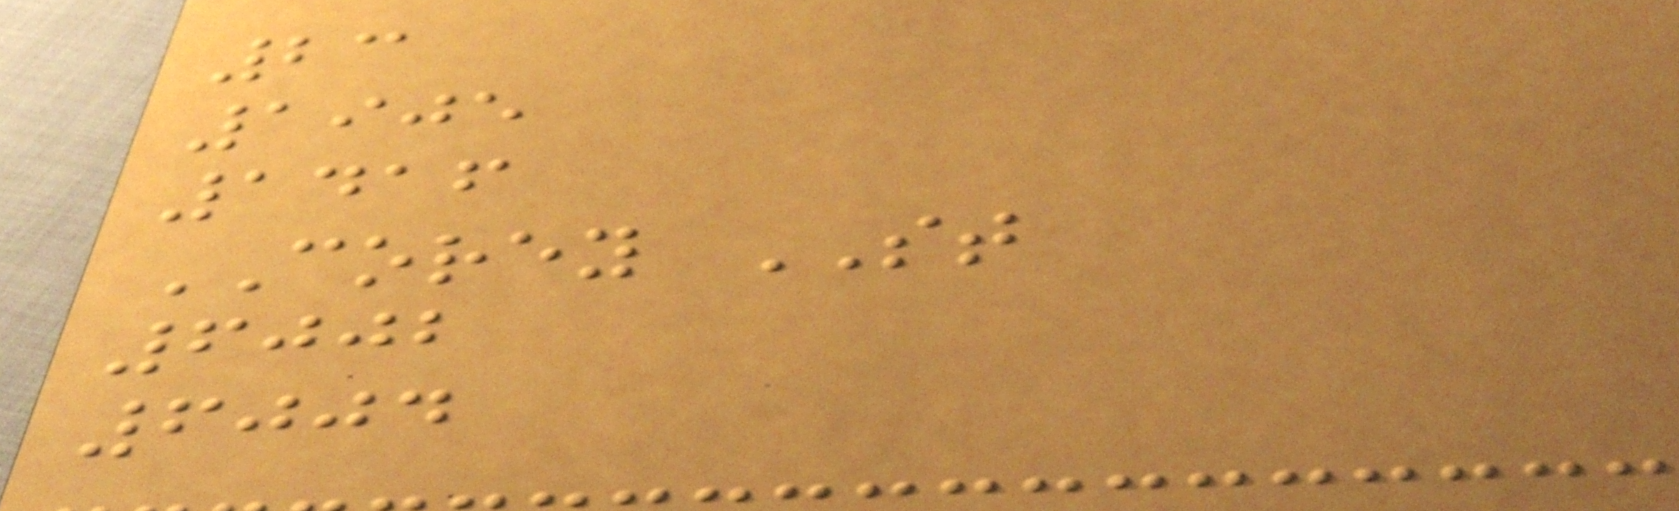23
1905
1416
COREY ST
6002
6004
